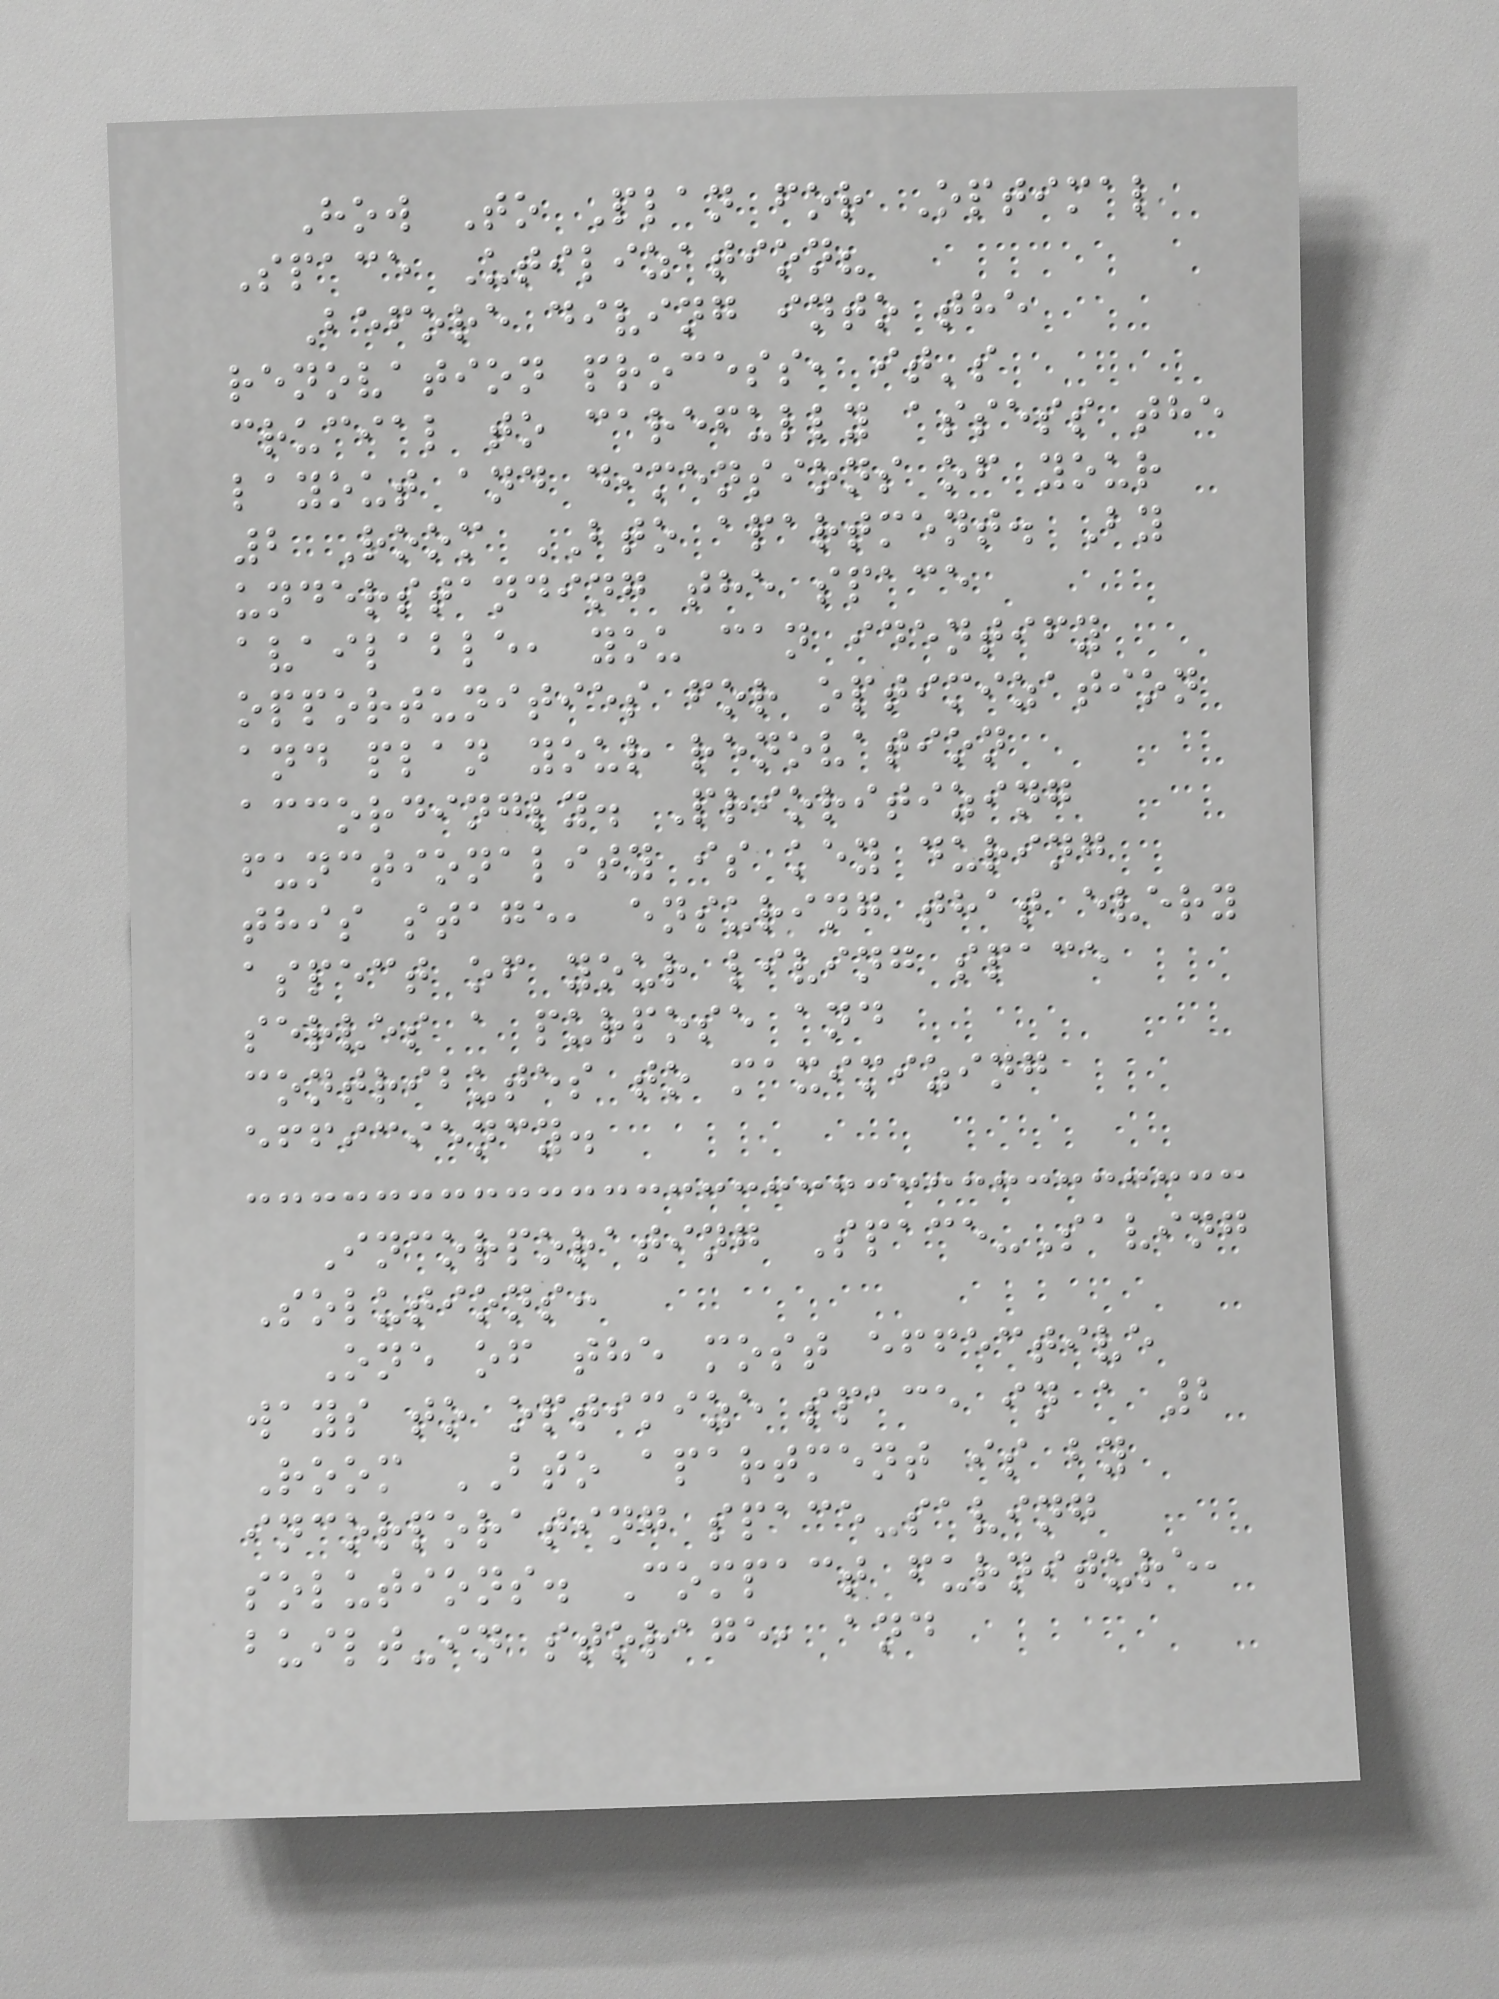How To Plan for Optimal
Space Utilization?
Before diving into the
renovation process, it's
crucial to carefully assess the
layout and dimensions of your
2 Room BTO apartment. By
understanding the space
available, you can identify
opportunities for optimization
and plan your renovation
accordingly. Prioritizing
functionality is key during
this stage, ensuring that every
aspect of your living space
serves a purpose and
contributes to maximizing
efficiency.
Incorporating Space-Saving
Solutions:
One of the most effective
ways to optimize space in a 2
Room BTO apartment is by
incorporating space-saving
solutions. Compact furniture,
built-in storage, and
